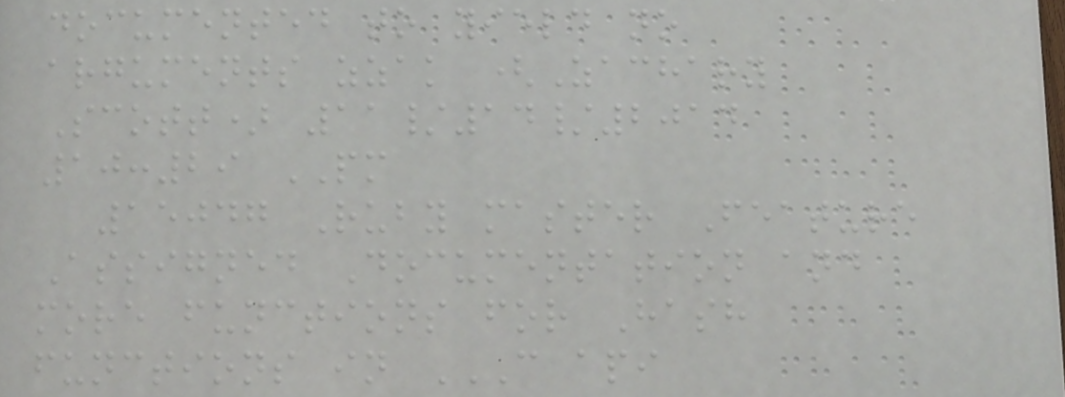documented to yield no
arguments zzak (Zachary
Scott) 11/14/2014
10:29 PM
15047 Ruby master Feature
Assigned Documentation and
more functions for Hash
functions in C API
